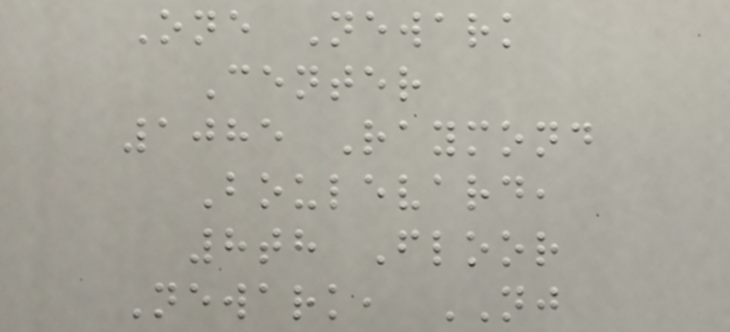One Newark
Center
1085 Raymond
Boulevard,
8th Floor
Newark, NJ
